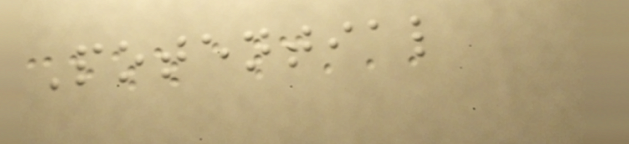Potential
